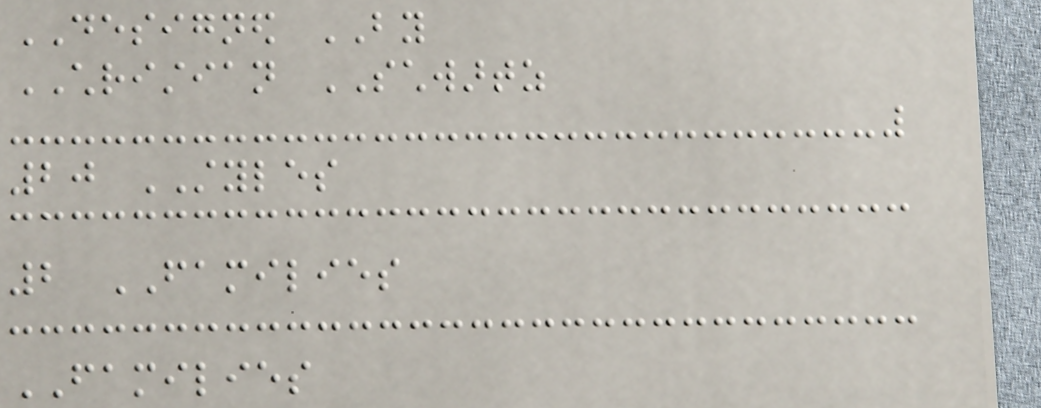DESIGNED BY
CHRISTIAN SCHWARTZ
20 STYLES
2 FAMILIES
FAMILIES
